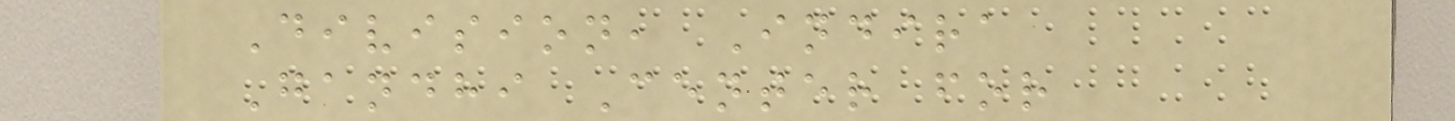Division, Indira
Gandhi Center for
